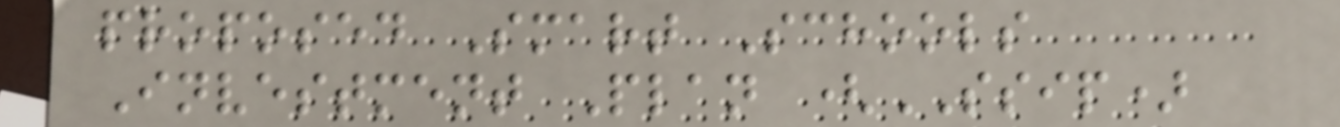proposed Smart Schools
Investment Plan (SSIP)
